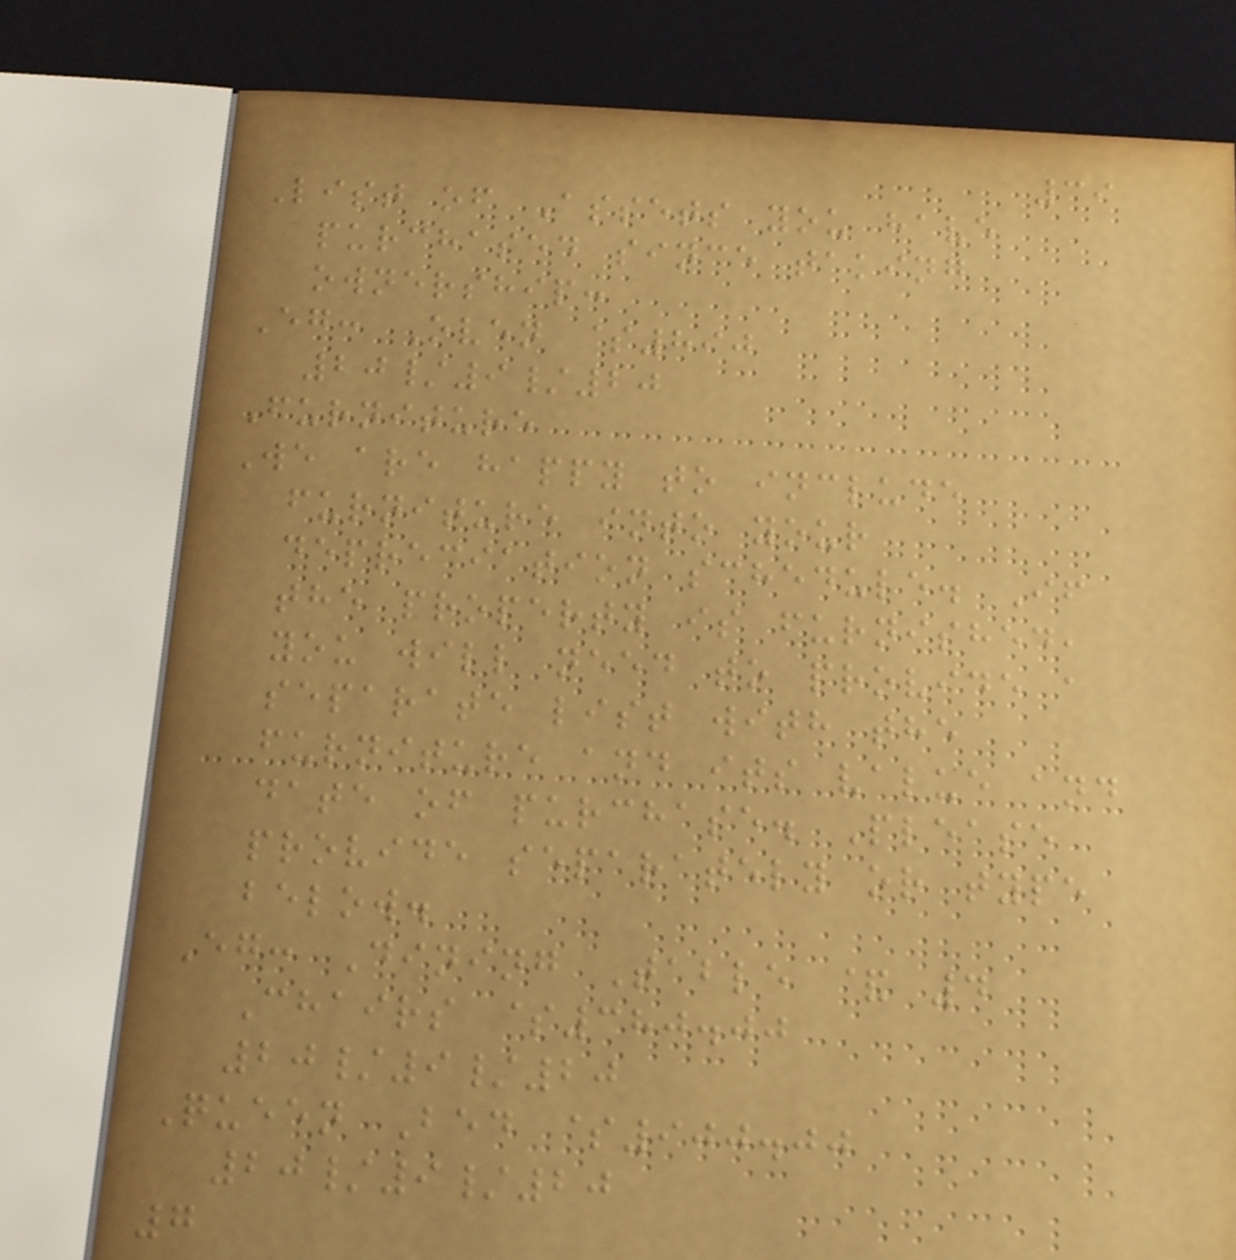39
List of Assets you have
purchased since taking
ownership:
Eg: Oven $890
20/9/20
Furniture
We are happy to include
furniture into your
depreciation schedule. If
the property is furnished,
you will need to provide a
separate list with the
furniture and its value and
date of purchase. Please
provide separately or type
below.
Eg: Dining Table & 4
Chairs $380.00
20/9/20
Queen Bed $900.00
20/9/20
7
